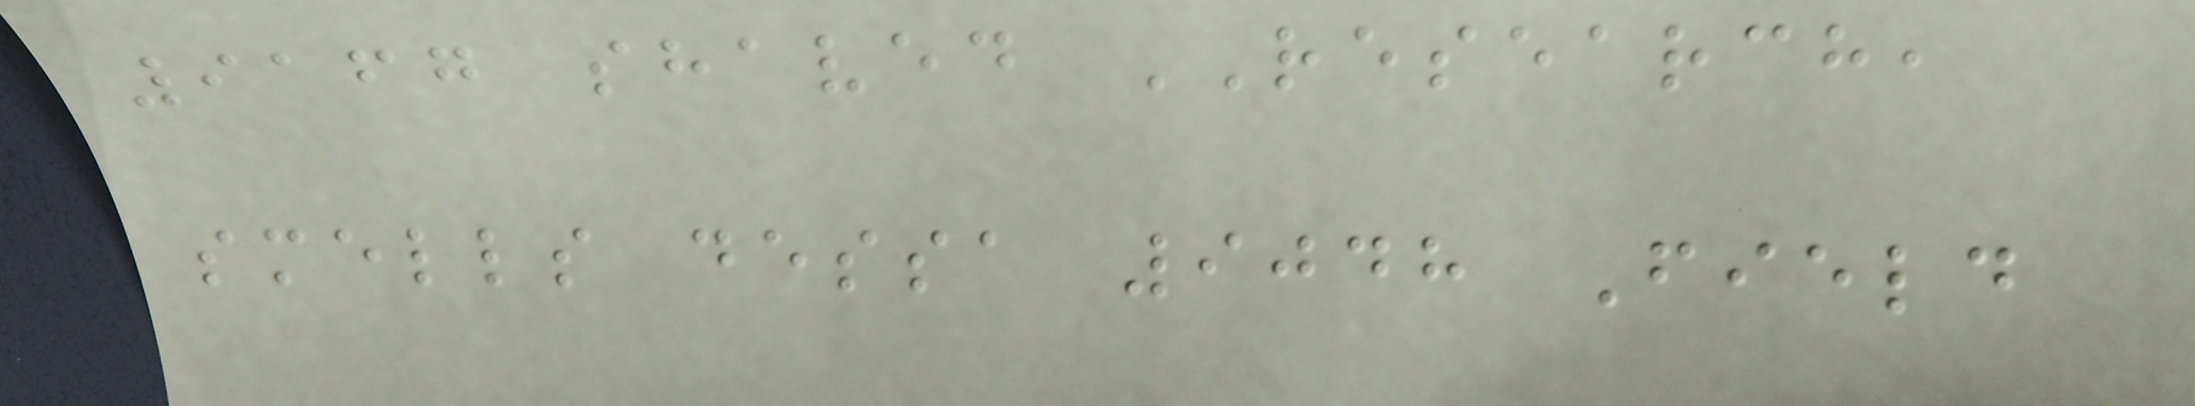9167 shaved RESEARCH,
smells dessa 9048 Field
